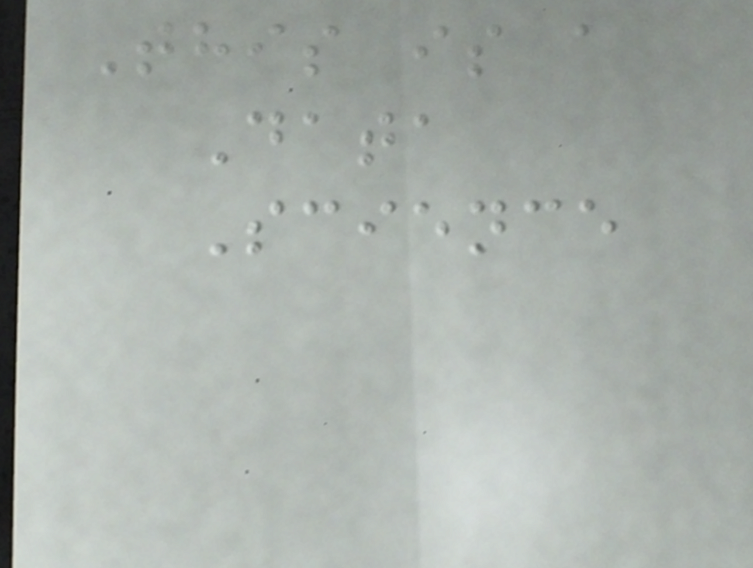This is a
Data
Science
